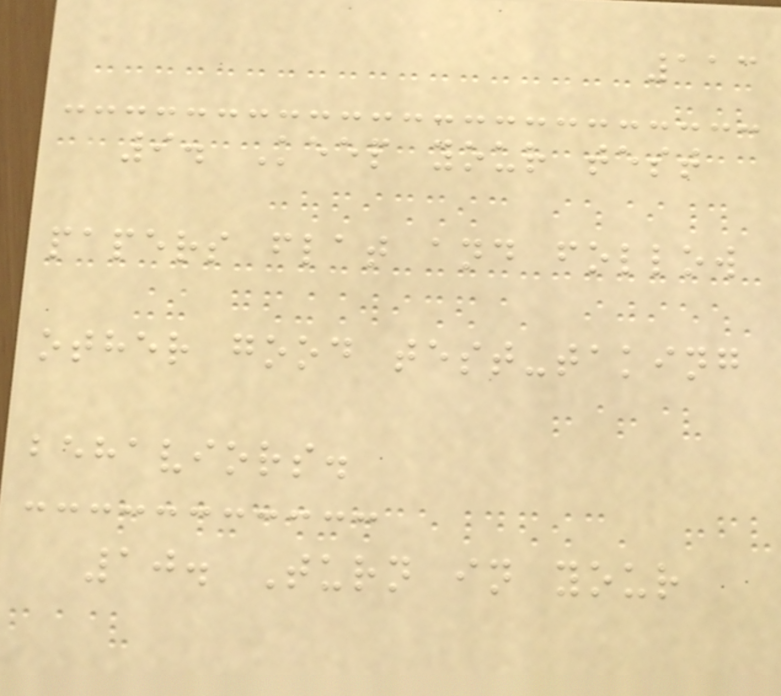113
9. Keep your test
papers flat and follow
other good test-taking
behaviors.
10. Turn in your
